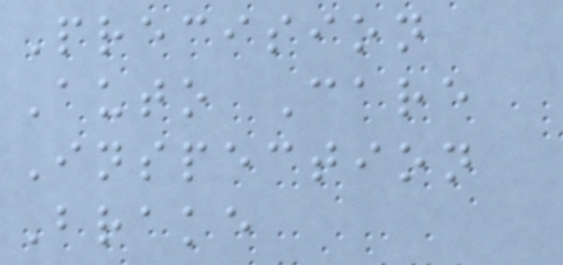Precision
Auto Care
Inspection
Brake
